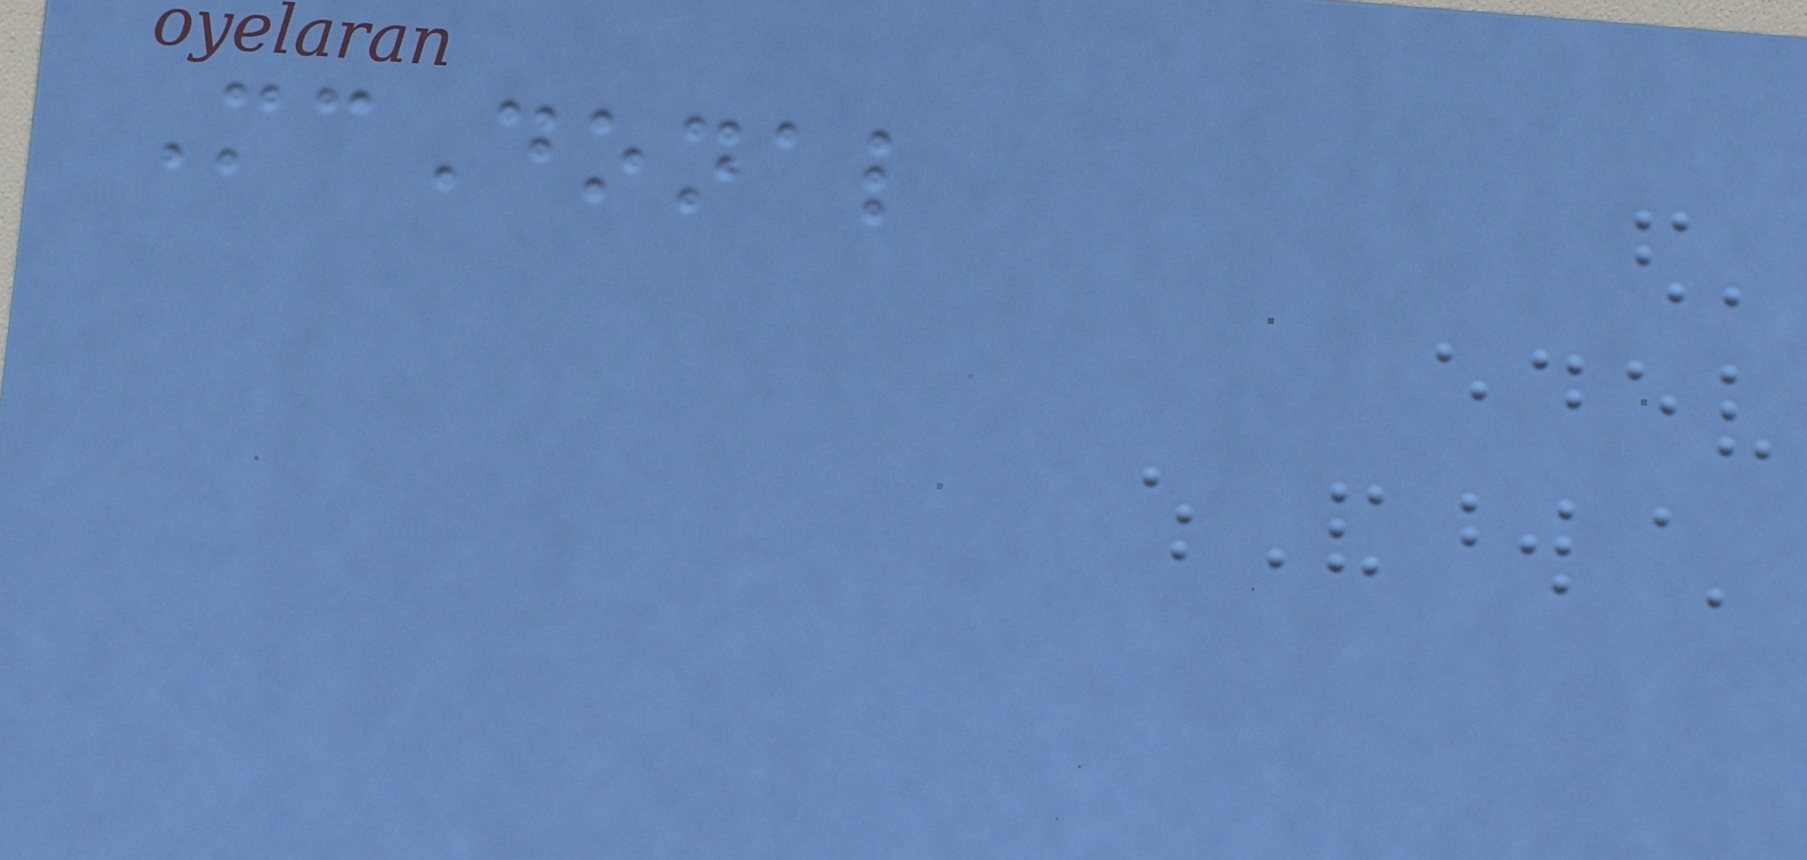McDonal
